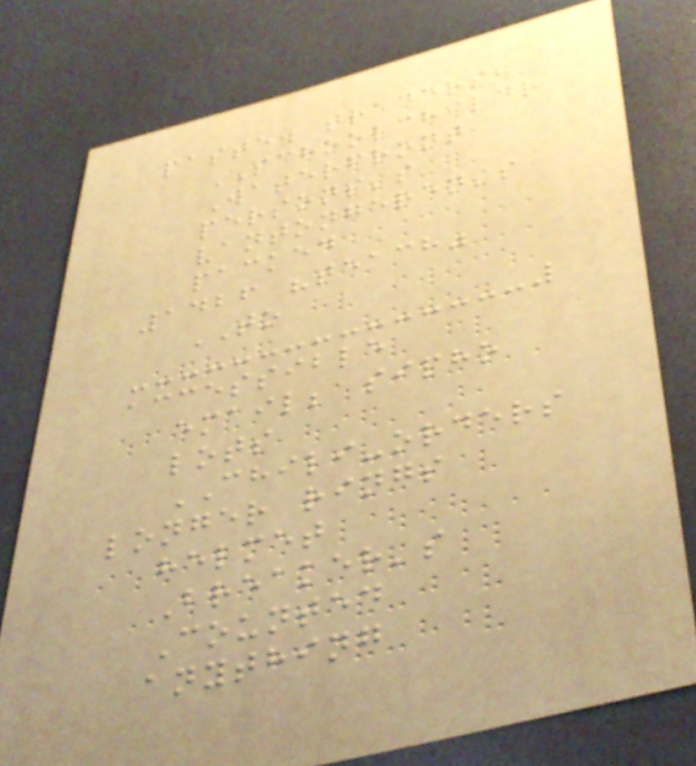paste. traders,
SCHOOLCHILDR
Waterfront
persons's
vantongeren's
packed
1426 "teach"
TO
accessible
email; sipho
lots
CHILI-orders
longer rings
helmet
Breaker's
Counted
anything
